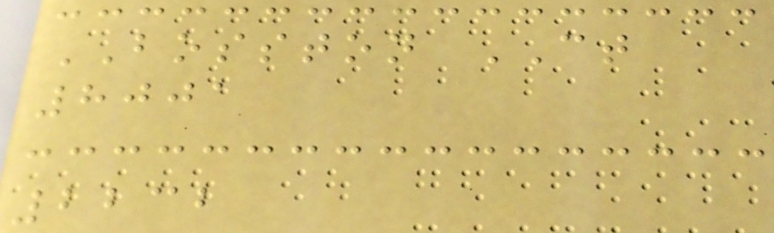BOSSTON CT
8001
2232
